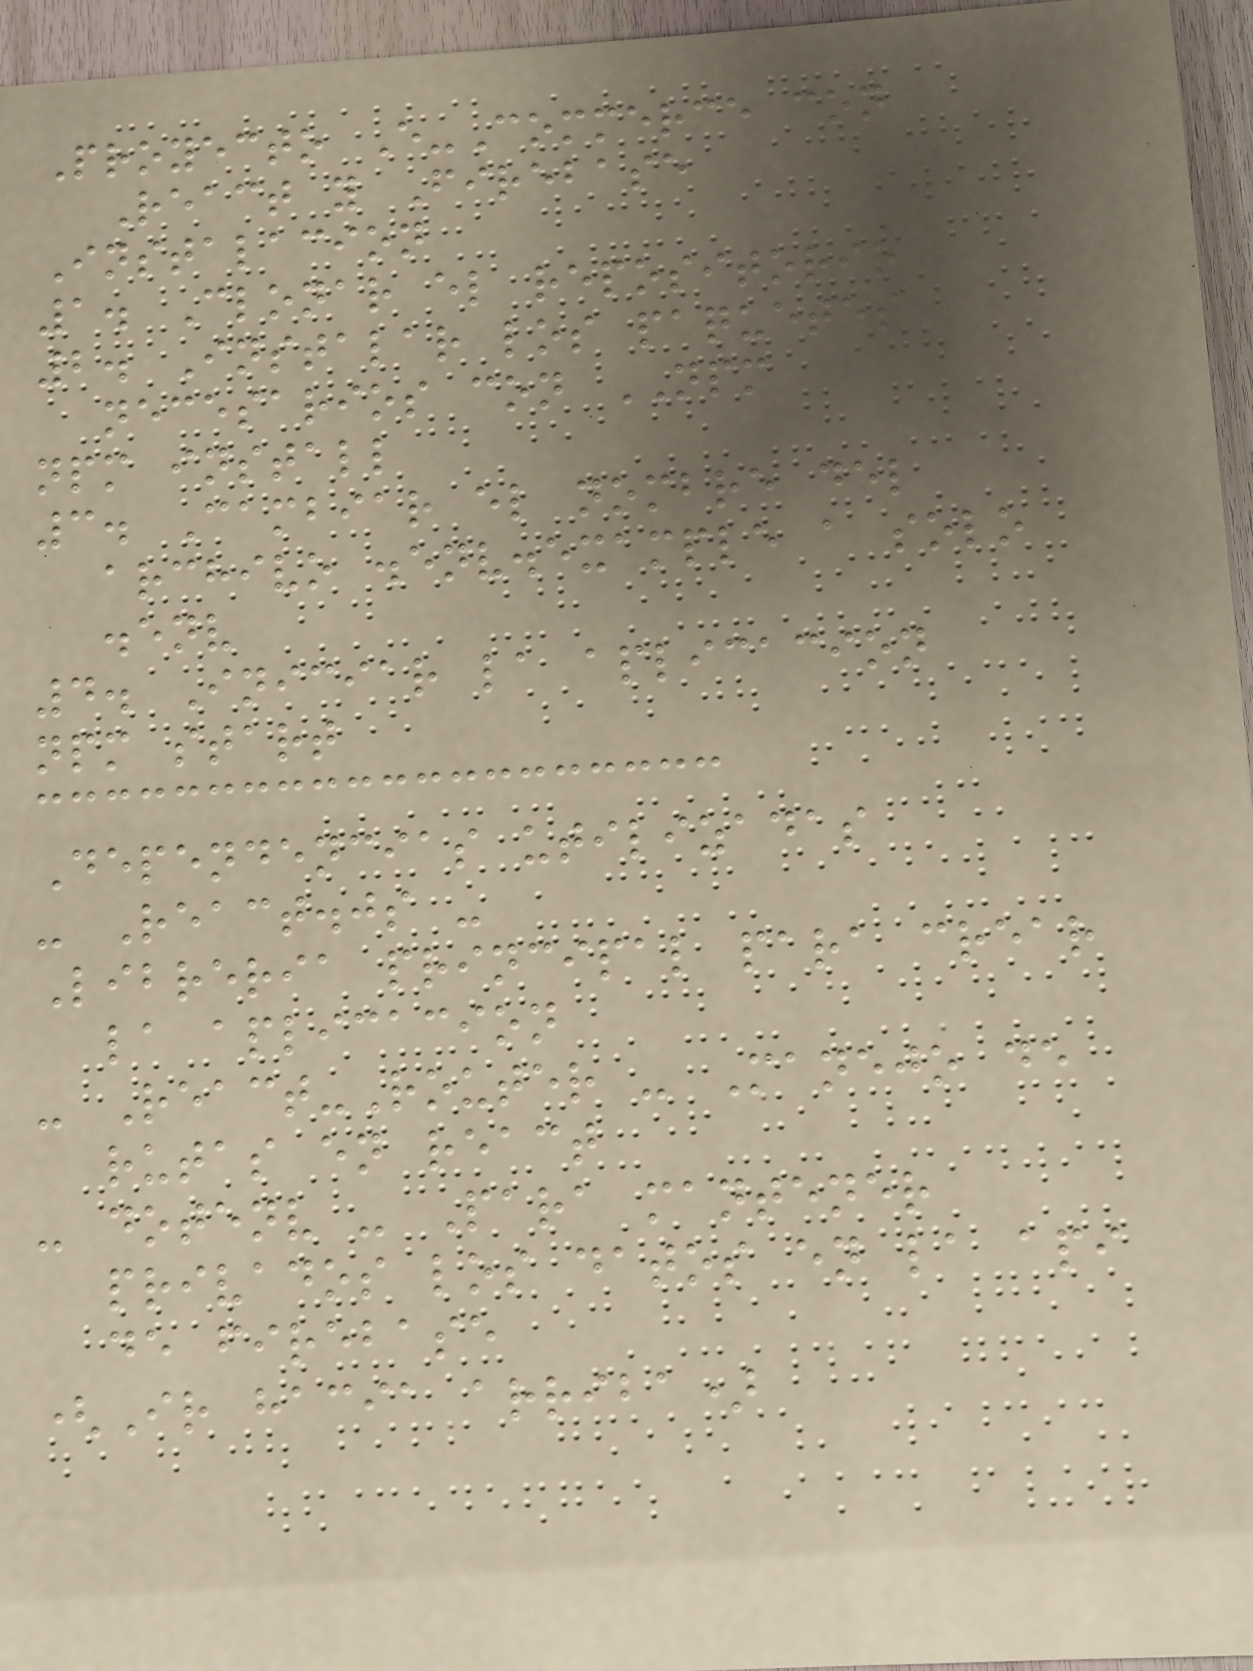Proyecto E-Commerce con
React y Firebase
Instalacion
1. Clonar el repositorio
2. Instalar los paquetes
necesarios con NPM
npm install
3. Cambiar el nombre del
archivo .env.example a solo
.env
4. Iniciar la aplicacion
npm start
Dependencias utilizadas
- React.js -
Libreria principal para crear
la aplicacion
- React-Router - Manejo de
rutas en react
- dotenv - Para mantener
privados los datos en la api
de firebase
(Ir hacia arriba)
